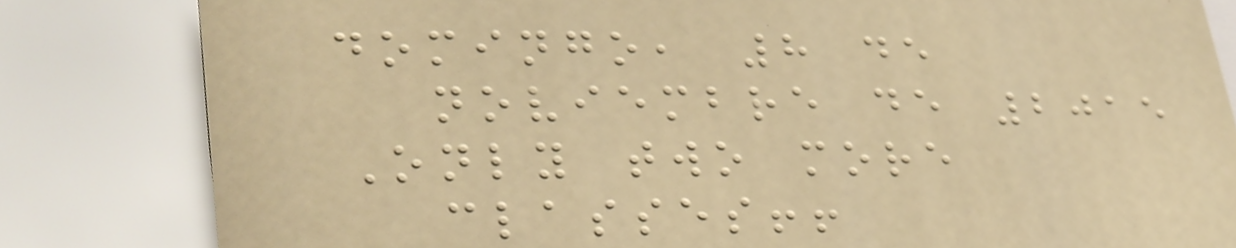domingo, 8 de
noviembre de 2015
Only two more
classes!!
